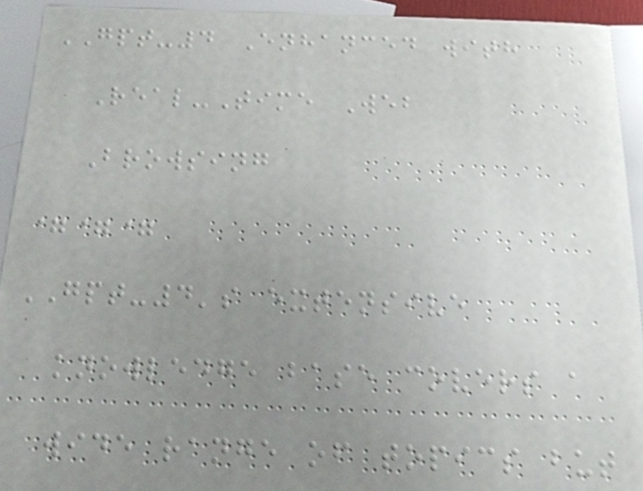GPT-4 Enhanced with
Real-Time Web
Browsing
===
GPT-4's extensive
knowledge base covers a
wide range of topics but
